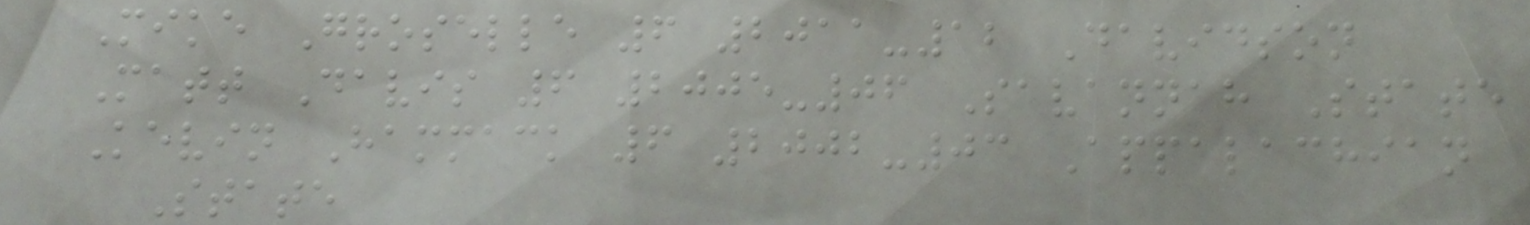Mike Groselle 6 2011-12 Davidson
Matt Davis 6 2005-06 Savannah State
Kevin Hammack 6 2002-03 Appalachian
State
